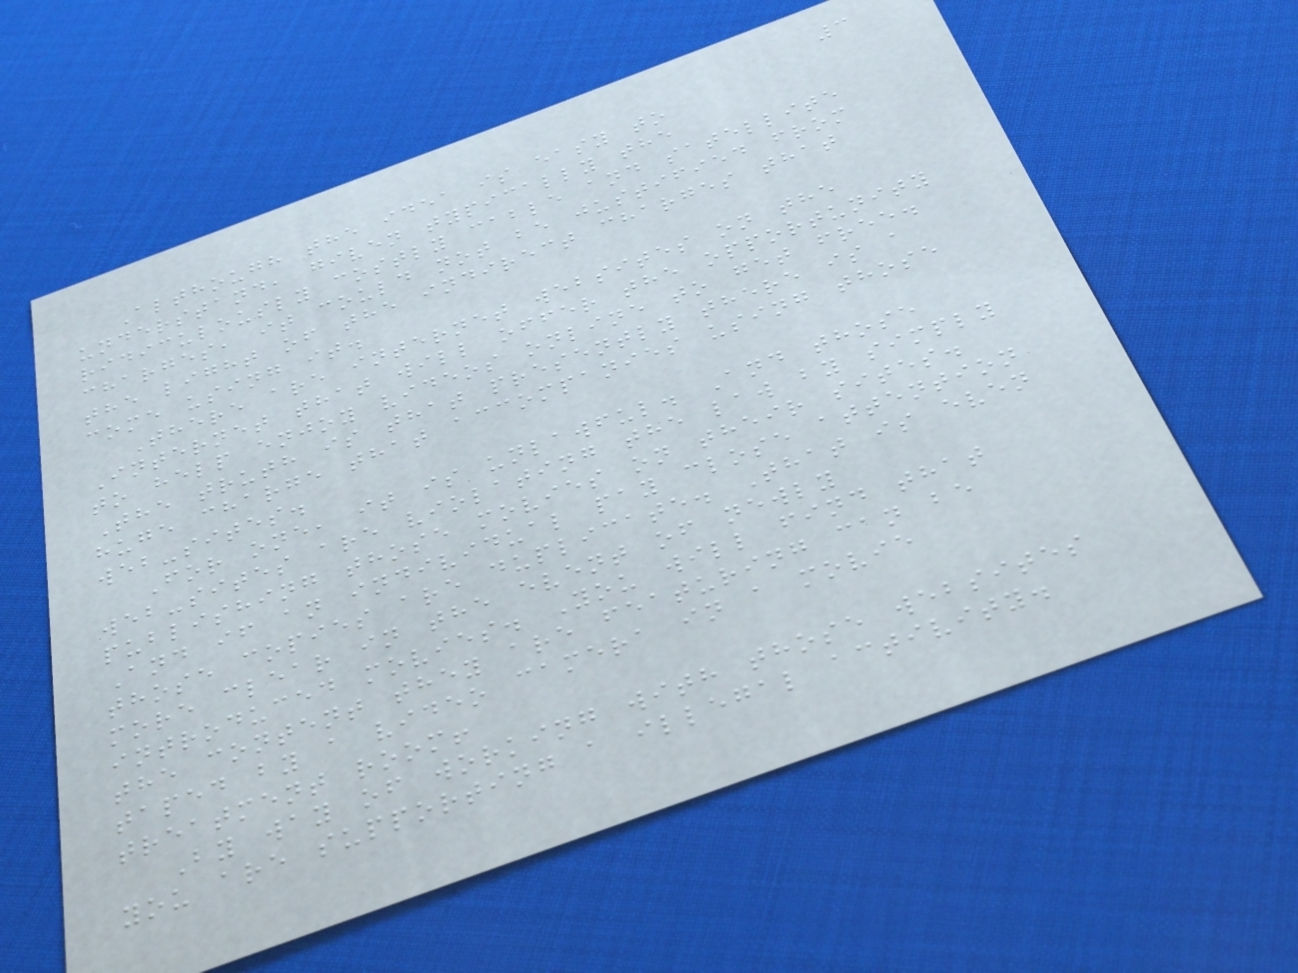3
Although the idea is easy to
understand, given typically the
ridiculously costly cable and satellite
charges, it could not be justified from
the light of the indirect charges that
come using it.
There are internet websites on the
Internet that will offer the opportunity
to help enjoy videos online to get free.
The truth is that presently there is a
huge charge that accompanies using those
web-sites.
For one, it is unlawful. And those
web-sites are violating the law by simply
publishing those movies on their sites.
And if an individual pay close attention
those copies are duplicate. That is even
more clear in the event of newly
introduced movies. You will find that
the content they are featuring can be
taped by a video camera in a movie
treatment room!
By way of working with those websites
you are supporting a illegal activity.
